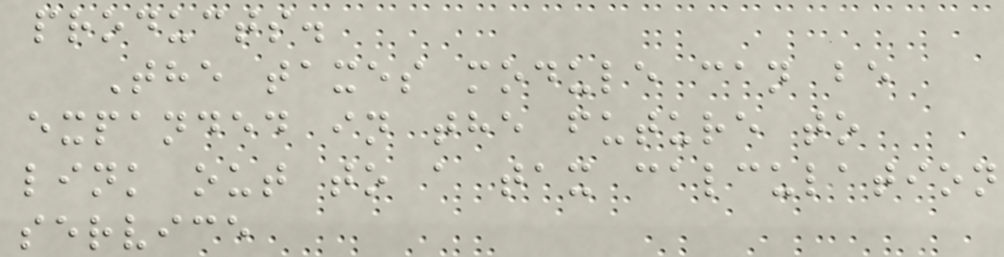products.
The taxes module can be
expanded in the future to
link out to a tax calculation
service
